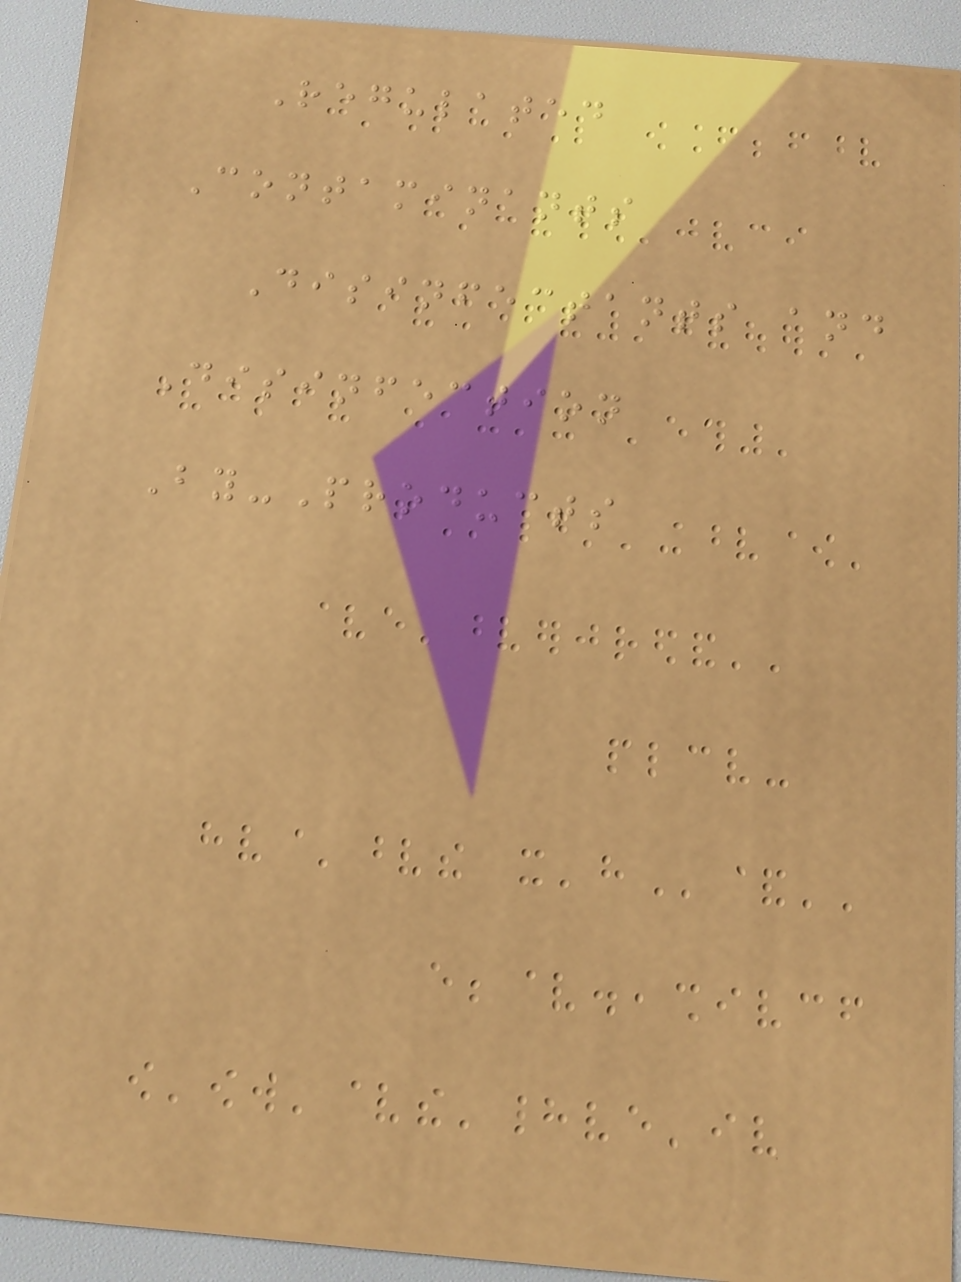Regulated
Contaminants
Disinfectants and
Disinfection
By-Products
